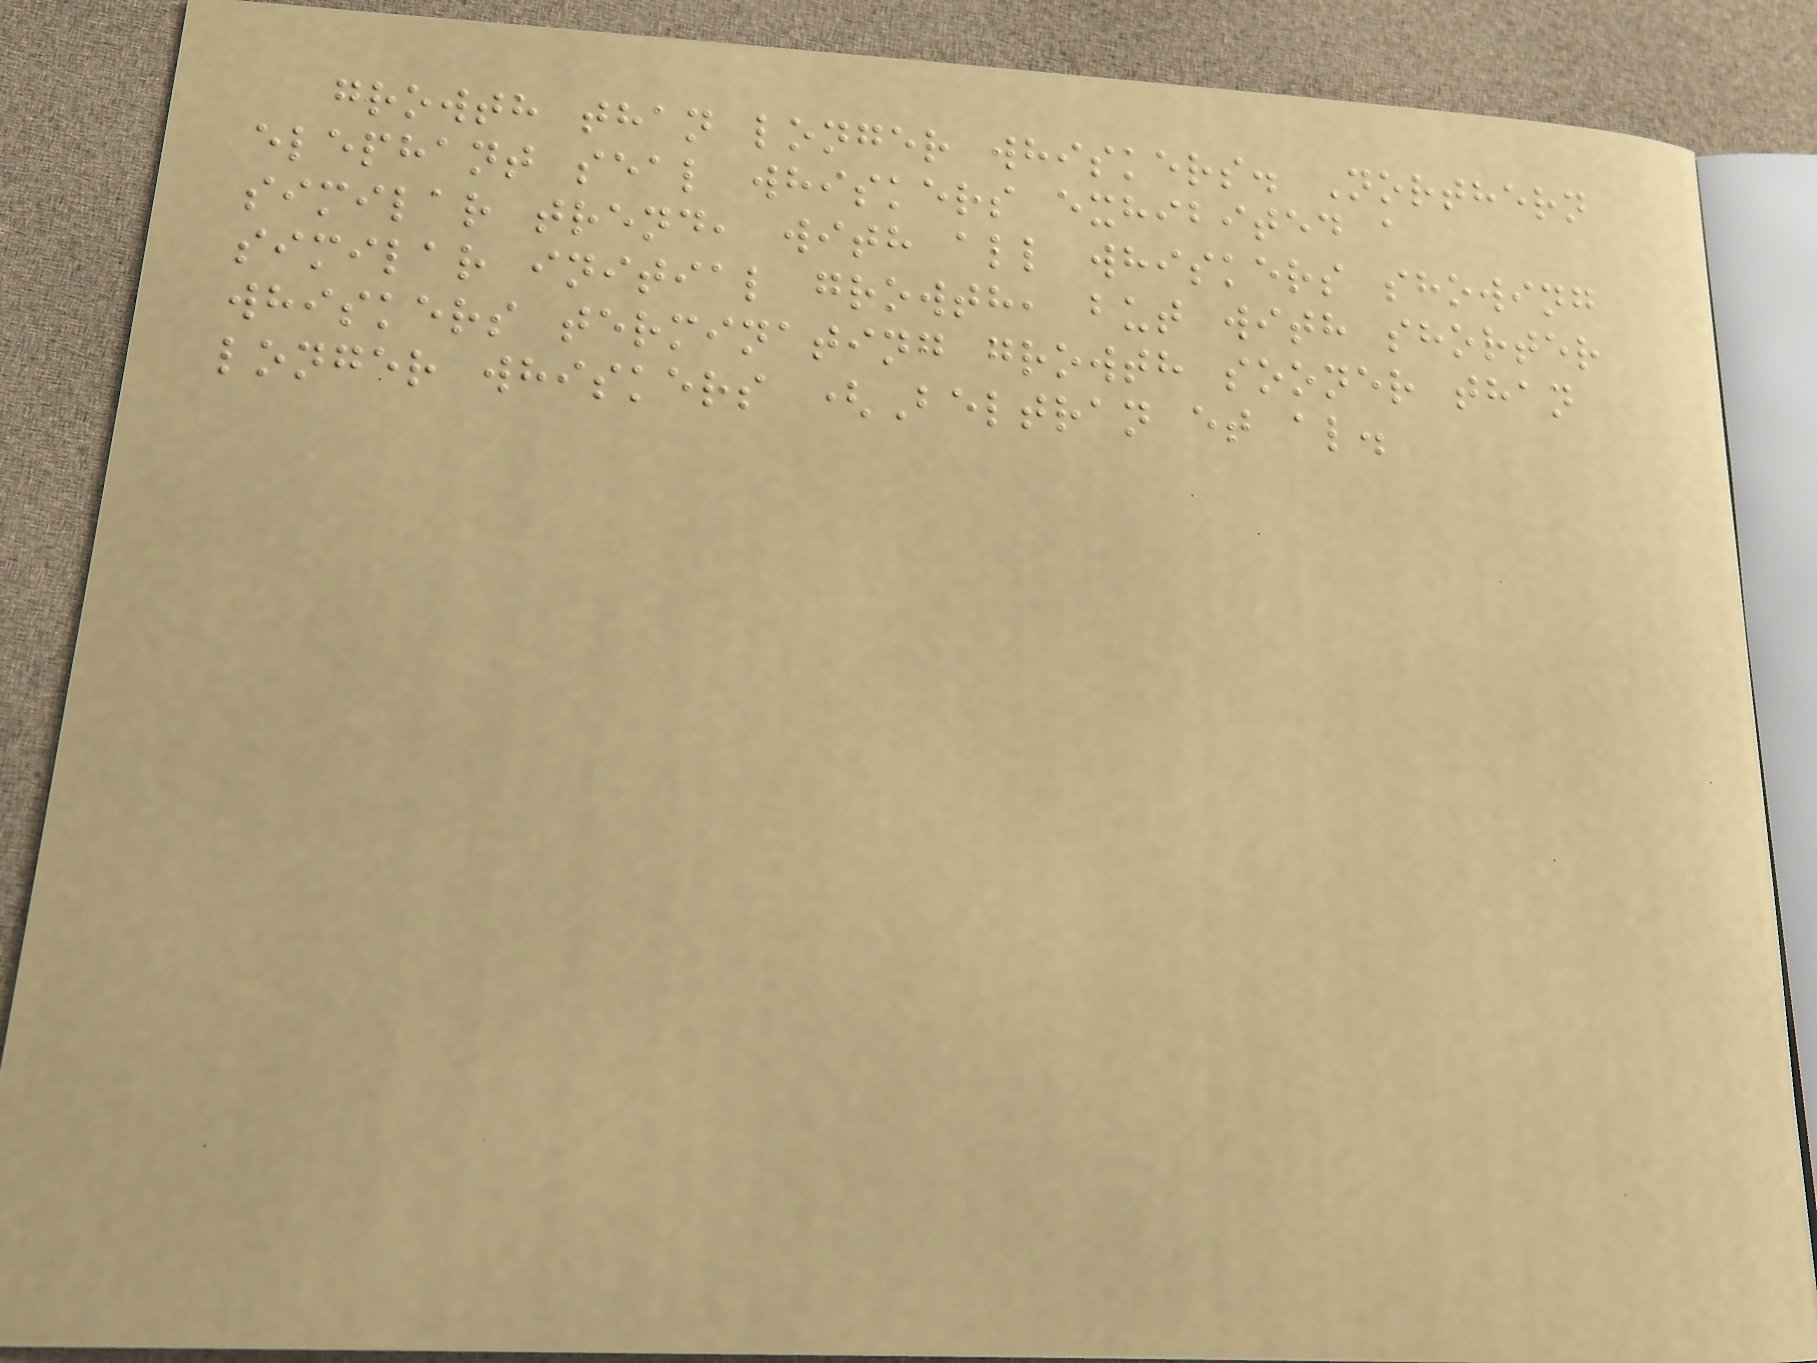growth than longer whiskers. Northern
elephant seal whiskers exhibited a
similar trend, with all whiskers showing
similar initial growth, but with shorter
whiskers terminating growth sooner than
longer whiskers (Beltran et al.
